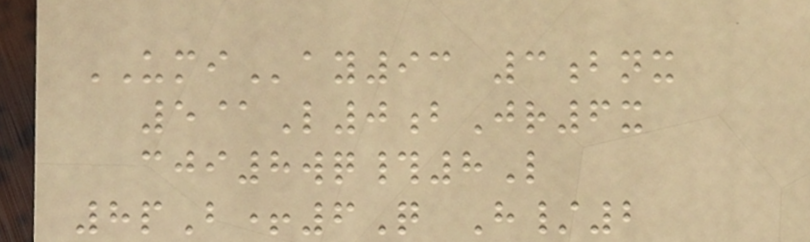UMIay93 3bnx
5@L0bJr6x
cji8wq#8L
8pB+6Q H/2
